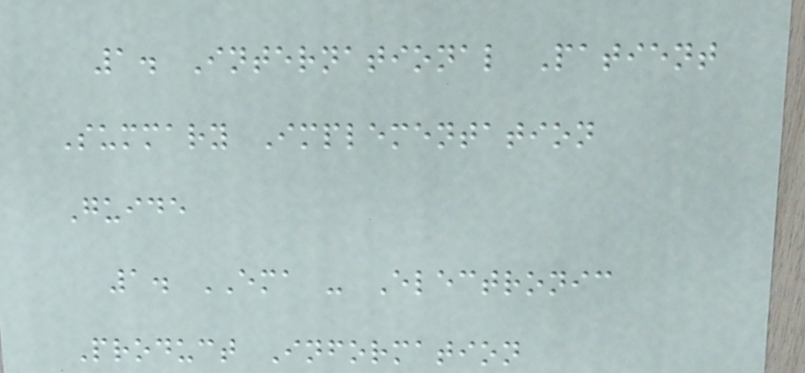1. International Patient
Summary Implementation
Guide
1. EMA - Electronic
Product Information
